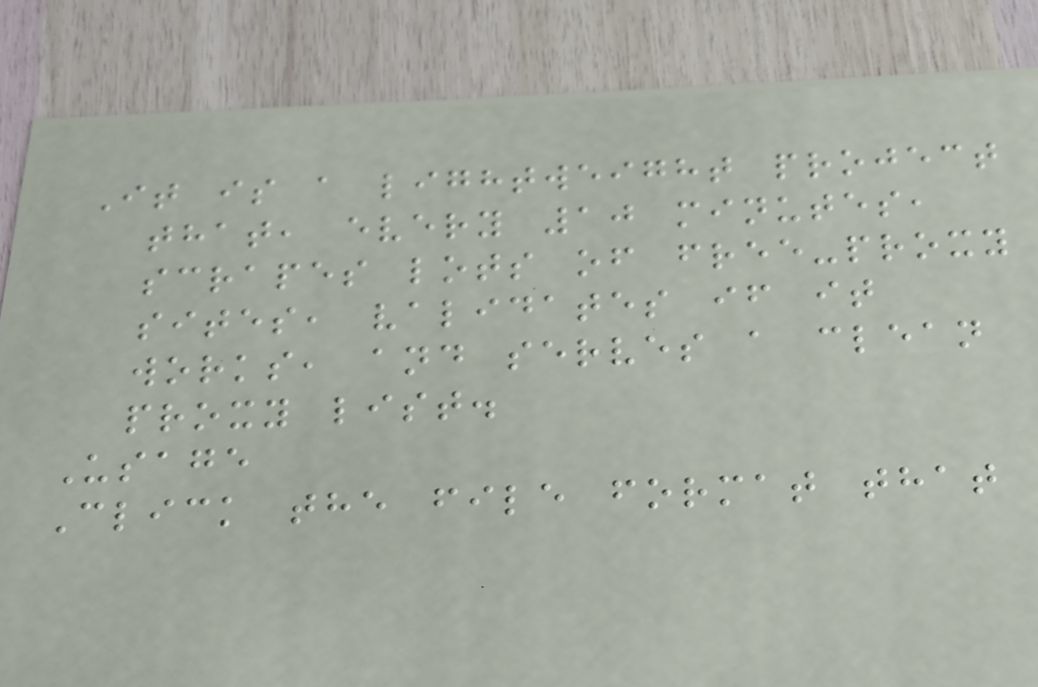It is a lightweight project
that, every 10 minutes,
scrapes lots of free-proxy
sites, validates if it
works, and serves a clean
proxy list.
Usage
Click the file format that
